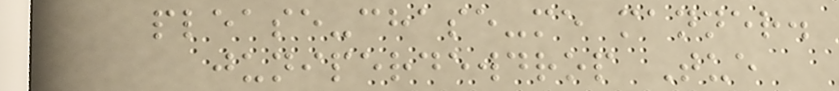please-chase-me manner.
juniperdewdrop Tue
